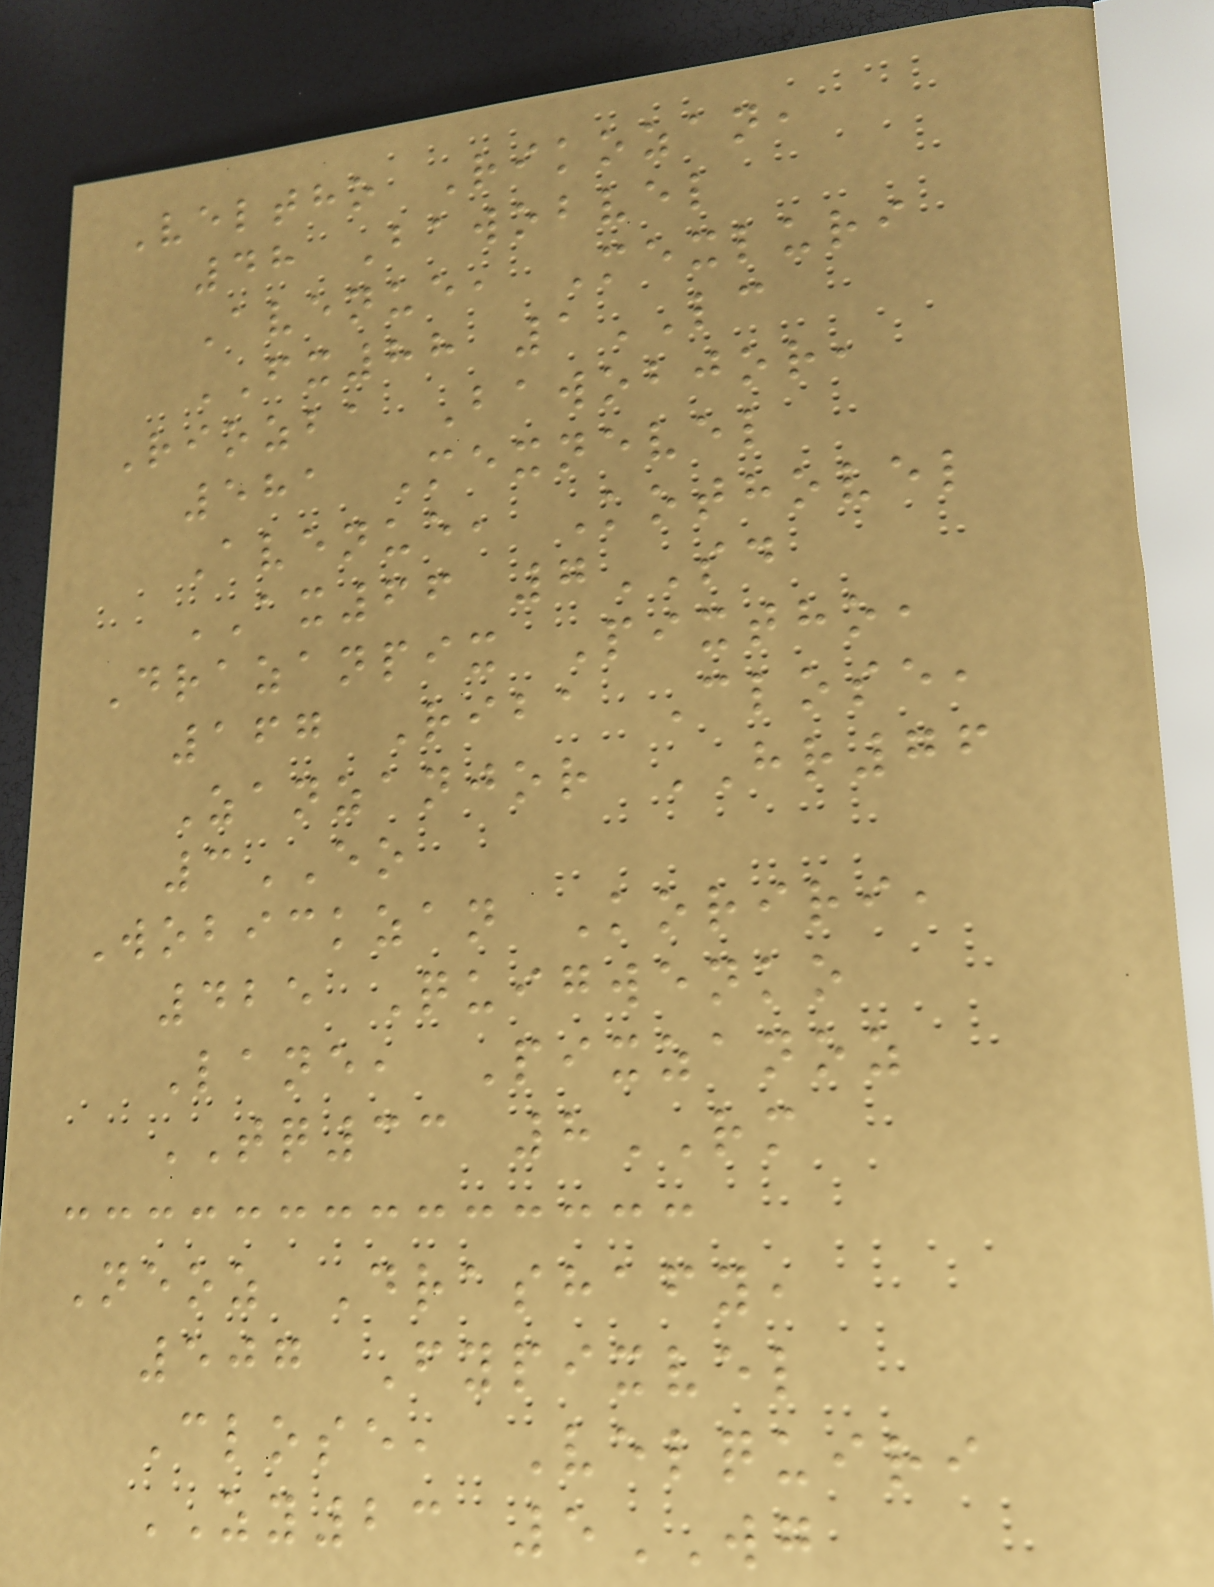Veltho Rikozan,
48 Bawobvel
Avenue, Mexluri
FX88 1LC
Riozba Bawobjor,
581 Mexnevel
Avenue, Kothovel
AX66 7SD
Drazanpix Pixtho,
167 Riba Close,
Zanzanjor HR76
3EO
Wobickzan Koriri,
425 Quigwenko
Lane, Pixzanoz
TQ33 8RM
Neoz Drashafy,
507 Fypixvel
Close, Velquiri
ZY23 5WG
